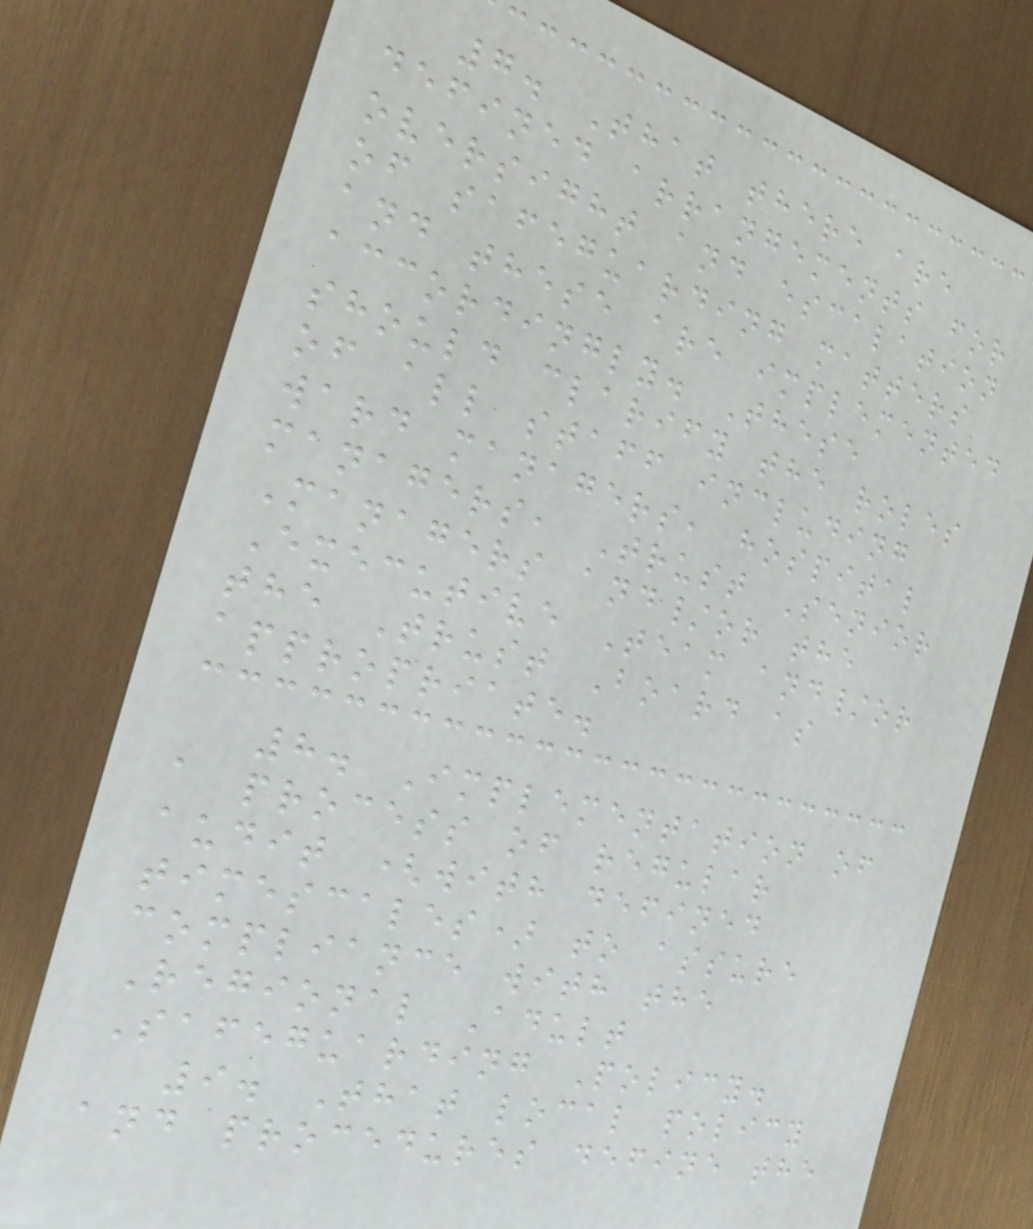7. That there are
defined arrangements for
oversight and escalation
of safeguarding matters
and these are implemented
accordingly. These
should clarify the roles
of all staff including
ward managers, hospital
managers, Trust Senior
Managers and/or the
Executive Team and/or
the Trust Board as
appropriate.
8. Implementation of
a process of regular
audit (with defined
timescales) to assure
compliance with the
Regional Adult
Safeguarding Policy.
9. That local policy
and procedures define the
